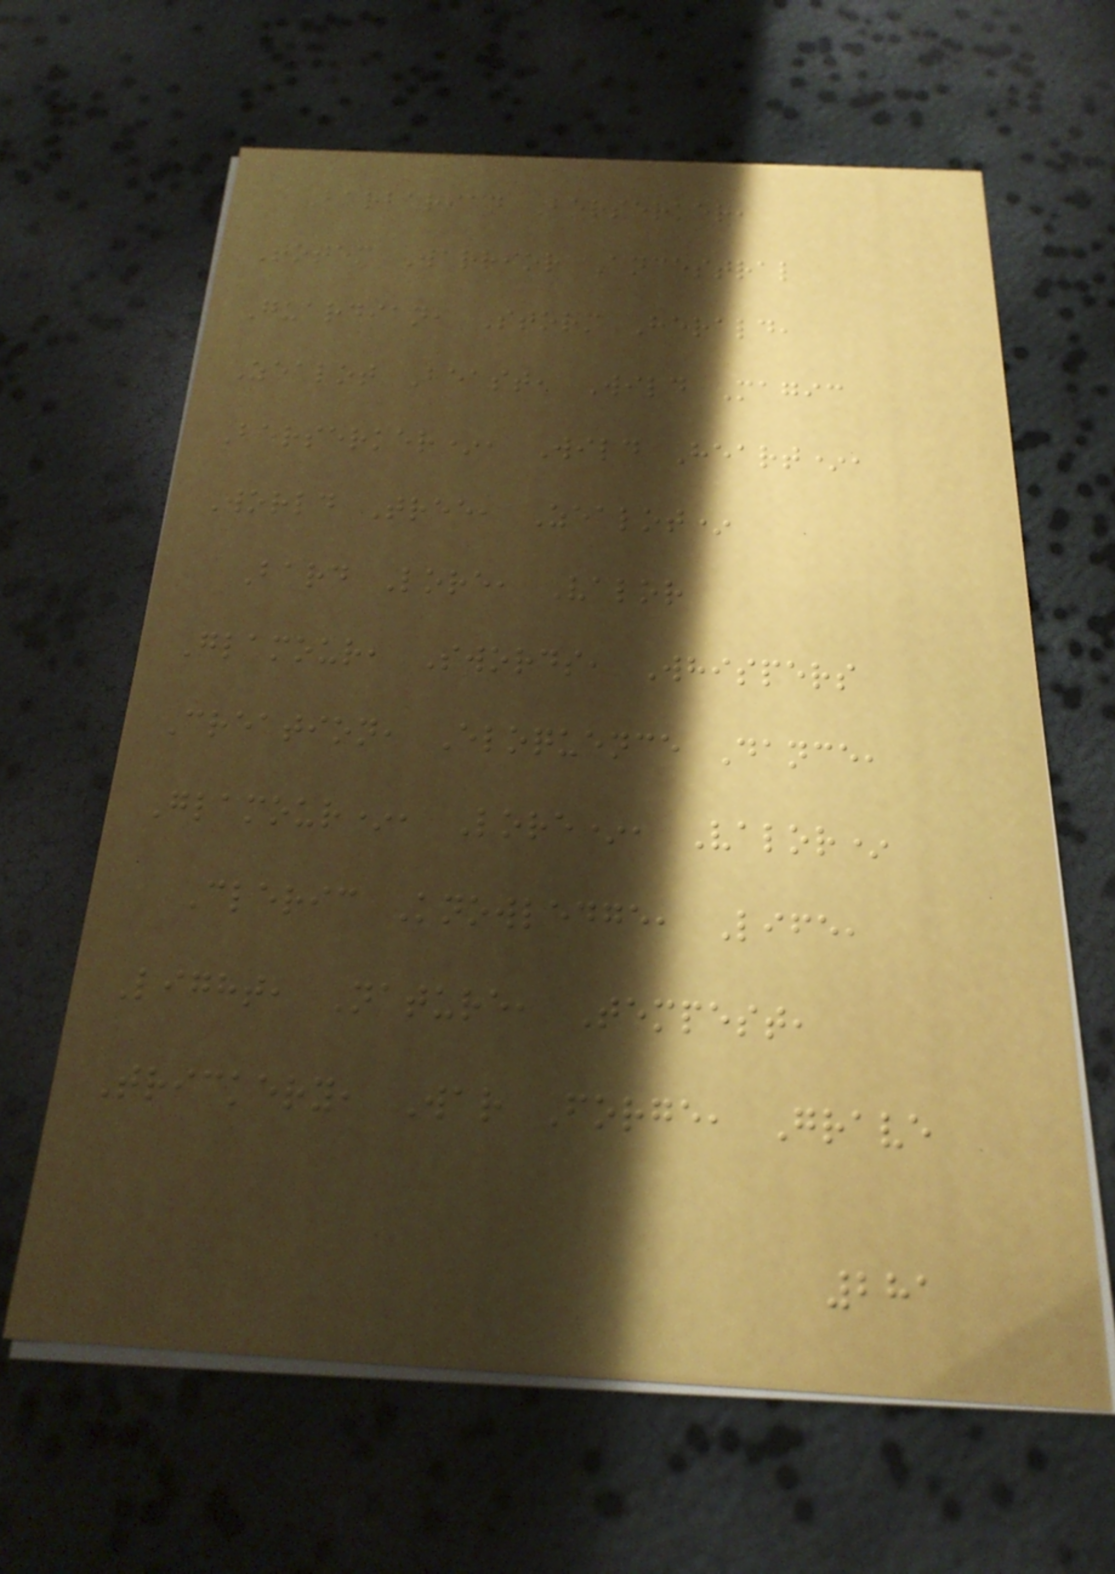Barbarian Berserker,
Totem Warrior Ancestral
Guardian, Storm Herald,
Zealot Beast, Wild Magic
Berserker*, Wild Heart*,
World Tree, Zealot*
Bard Lore, Valor
Glamour, Swords, Whispers
Creation, Eloquence Dance,
Glamour*, Lore*, Valor*
Cleric Knowledge, Life,
Light, Nature, Tempest,
Trickery, War Forge, Grave
281
